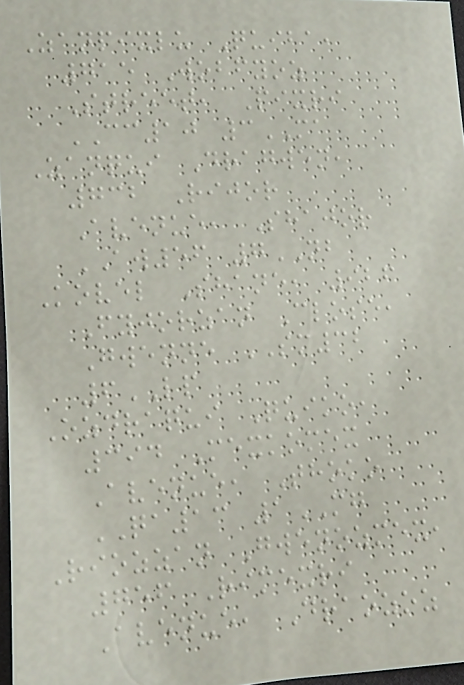Zanpixlu Quiba,
715 Wobfyoz
Street, Pixri
CC10 3MA
Zanqui Dragwen,
732 Rijor
Avenue, Shajor
AW56 7NB
Kovel Shane, 926
Fyjorzan Close,
Gwenne SM32
6LP
Ozdraqui Quiko,
394 Mexkomex
Avenue, Thoko
QA13 1MG
Riozzan Gwenozmex,
756 Rimexri
Avenue, Draozoz
